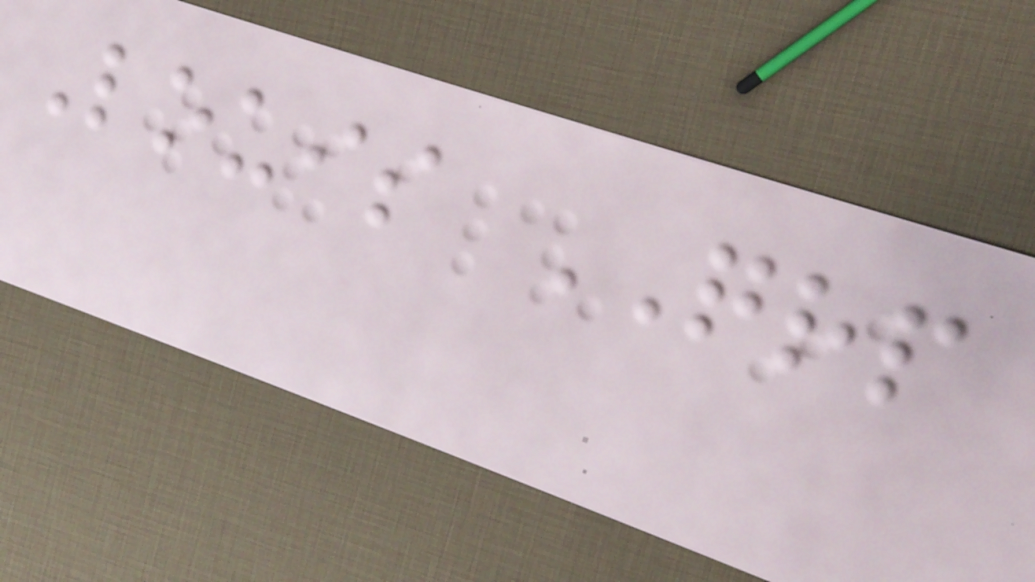Louis QRP
